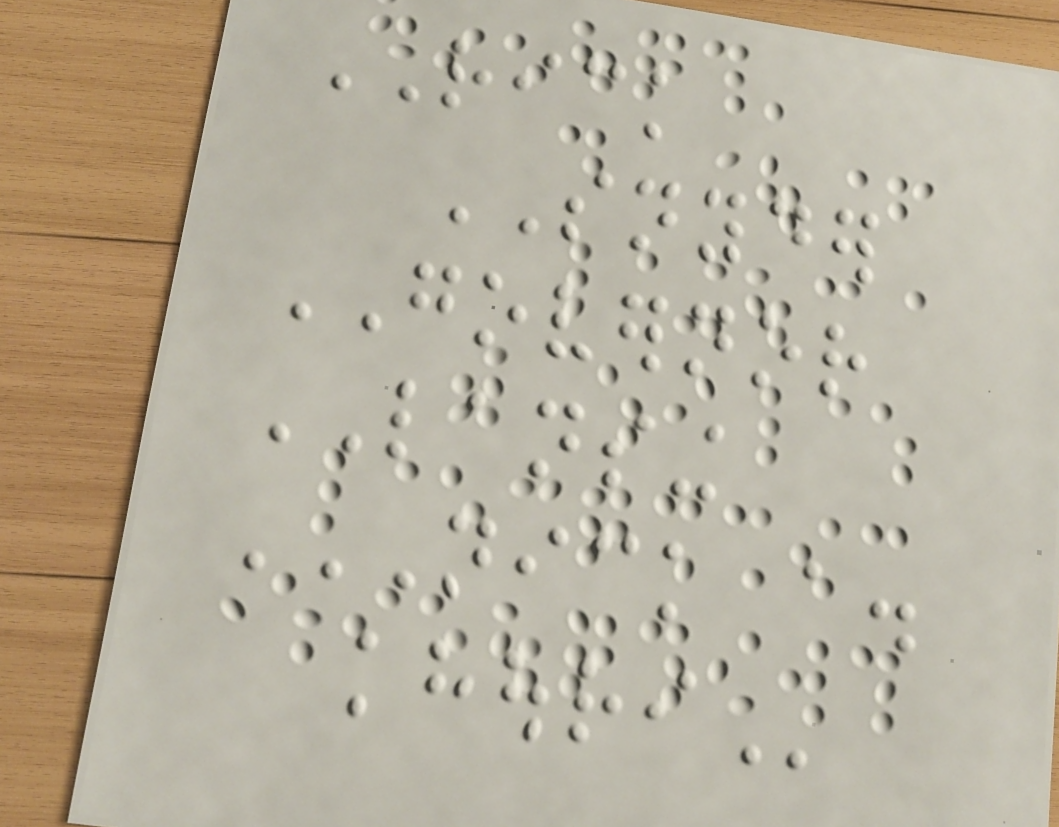RICK
SNYDER
GOVERNOR
LANSING
NICK A.
KHOURI
